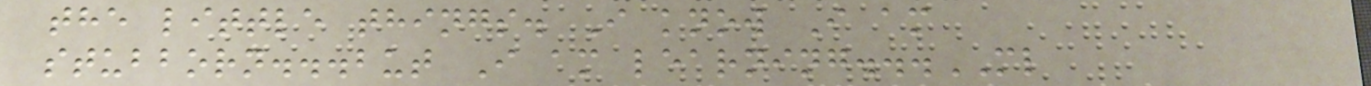the little things. I know I am
stubborn...but I am learning...ML
